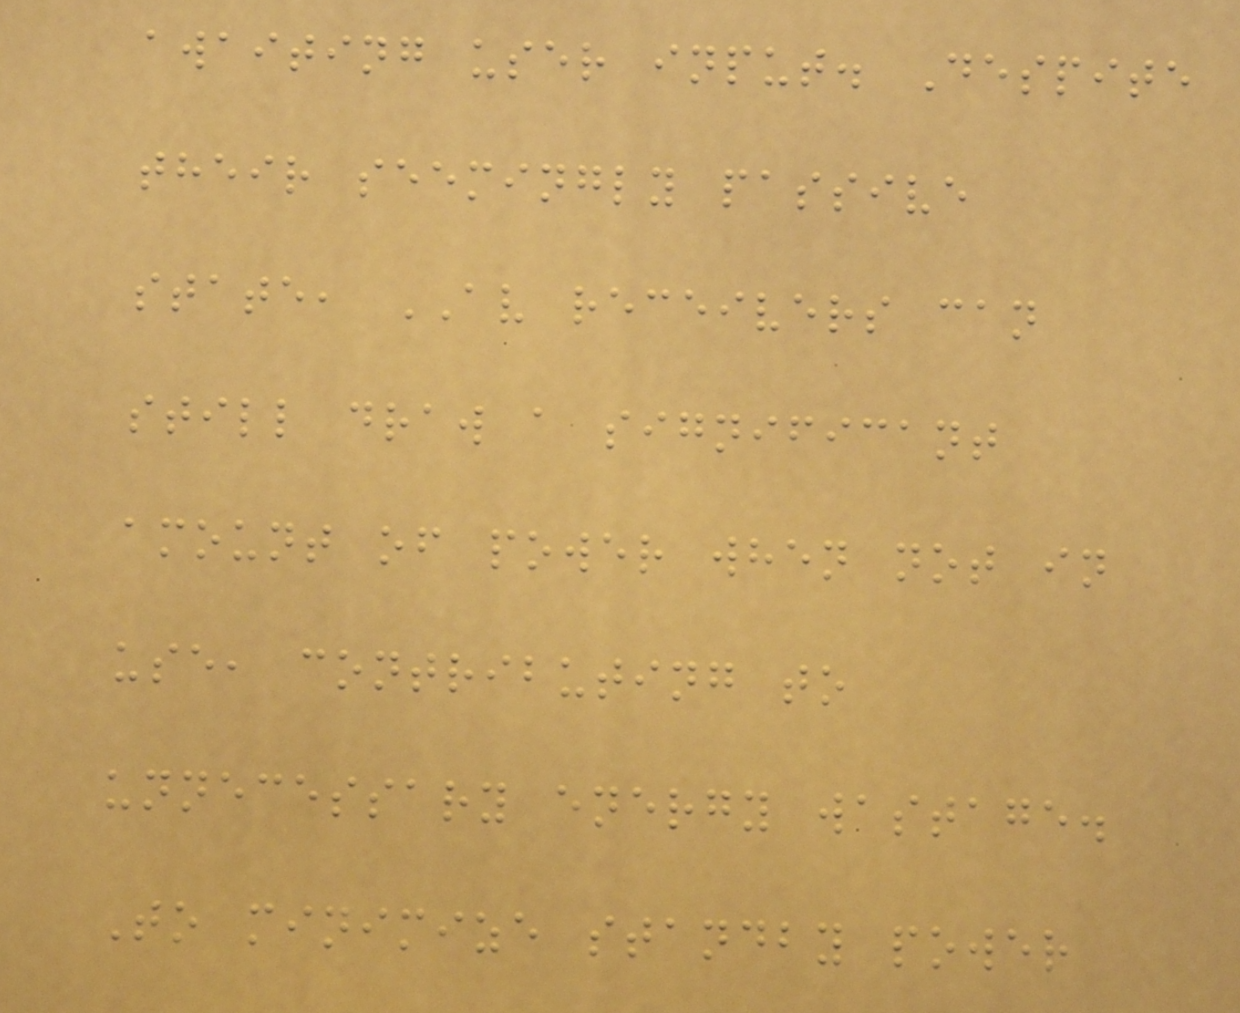awaiting user input. Despite
their seemingly passive
state, AV receivers can
still draw a significant
amount of power when not in
use, contributing to
unnecessary energy wastage.
To minimize standby power
